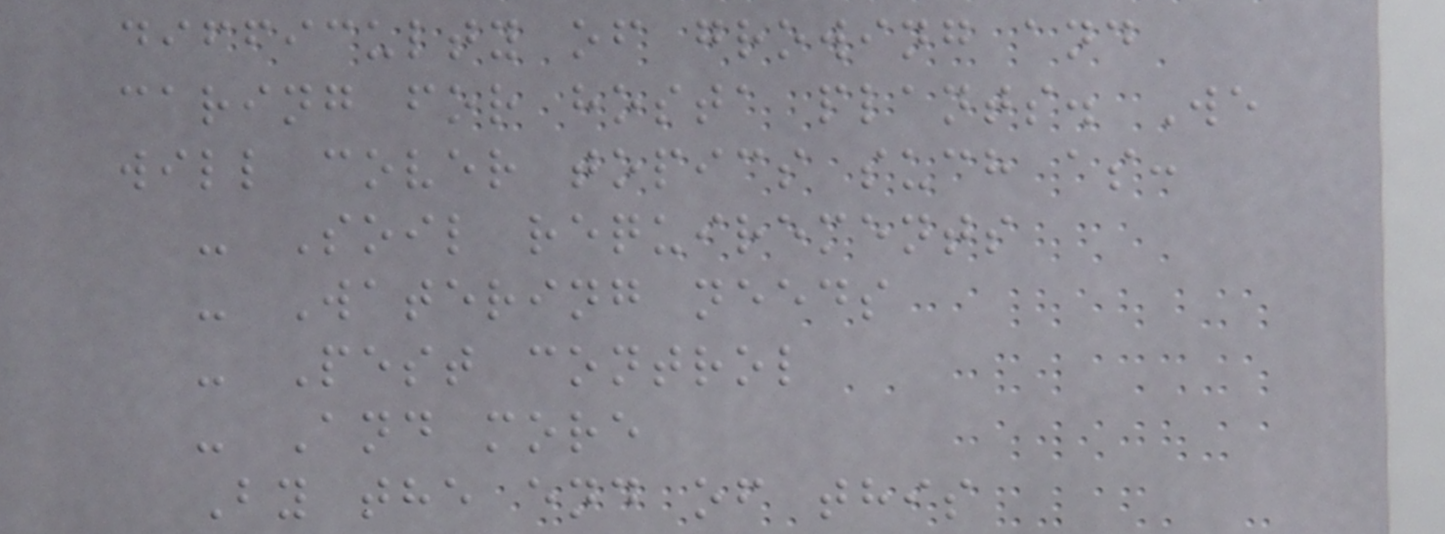difficulty of growing and
caring for hosta plants. We
will cover topics such as:
- Soil requirements
- Watering needs
- Pest control
- And more
By the end of this
